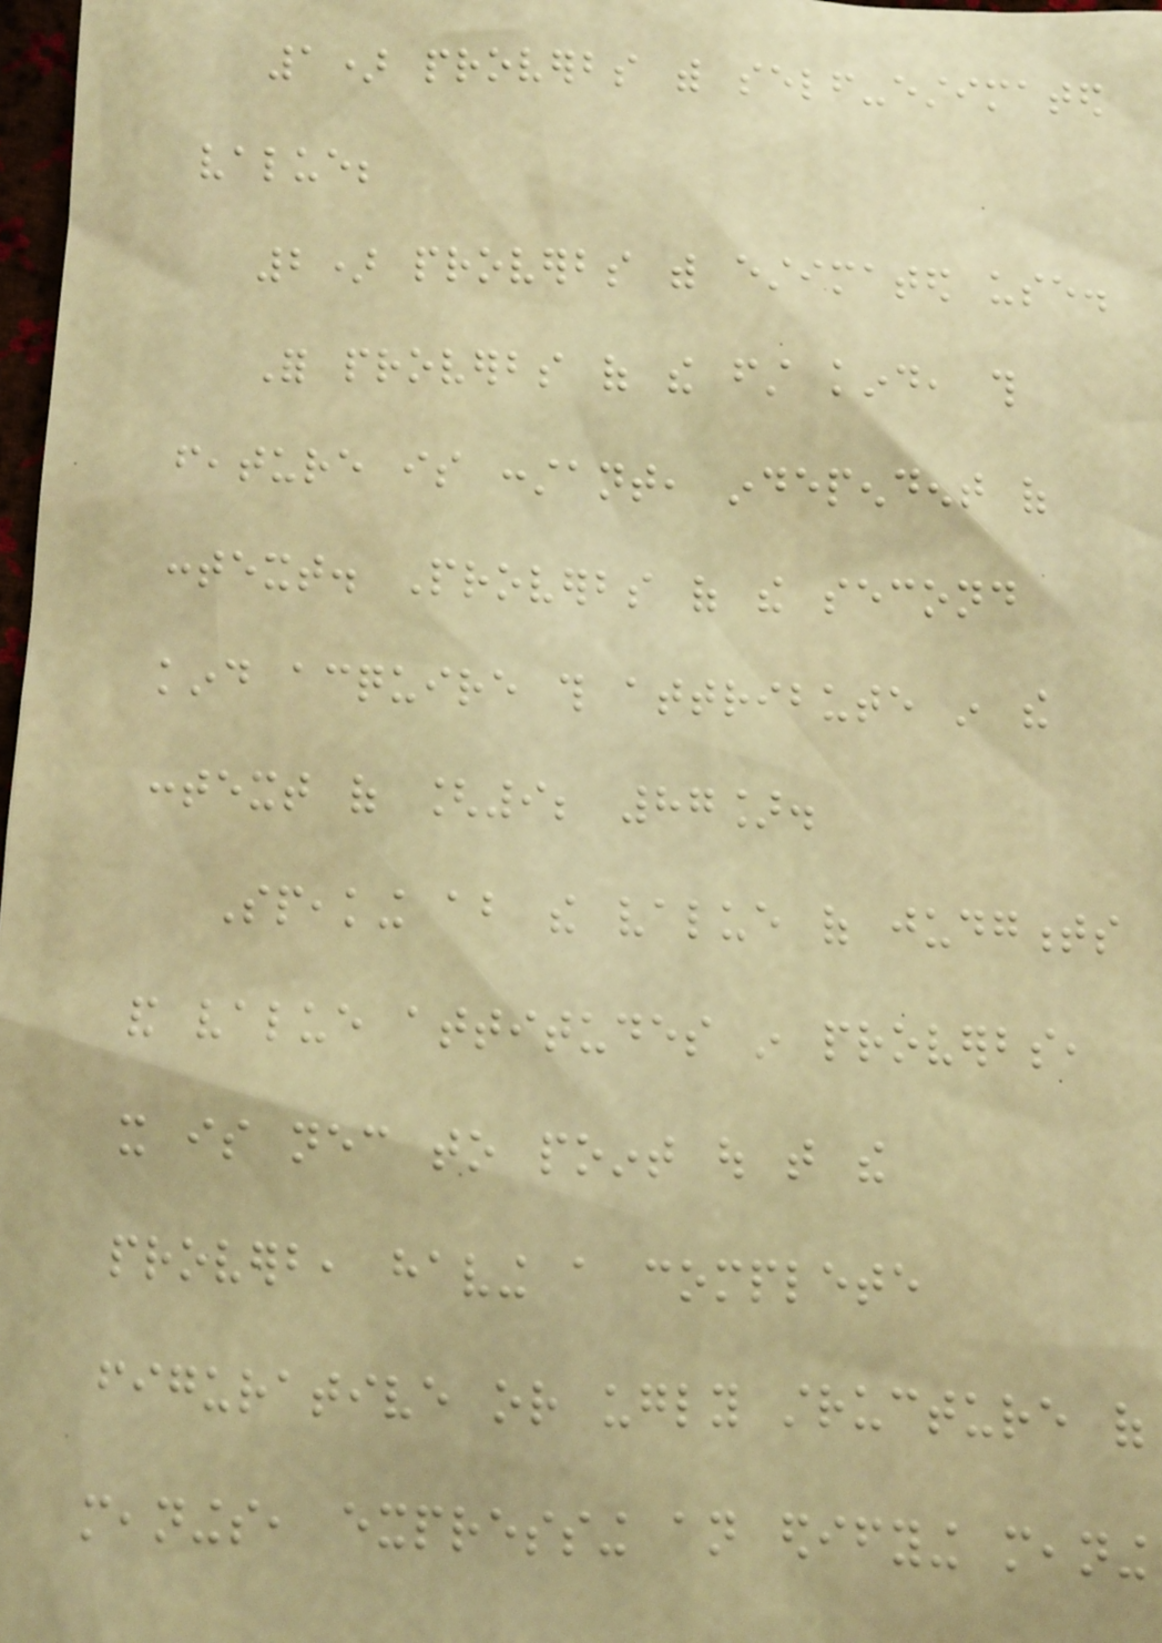1) proverbs with self-estimated
value;
2) proverbs with estimated use.
For proverbs of the first kind, this
feature is constant, independent of
context. Proverbs of the second
kind acquire this attribute in the
context of [9; 87].
Speaking about the value of judgments
and value attitudes in proverbs,
it is necessary to point out that the
proverb, having a complete
figurative or ugly structure of
meanings, expressing an edifying meaning
